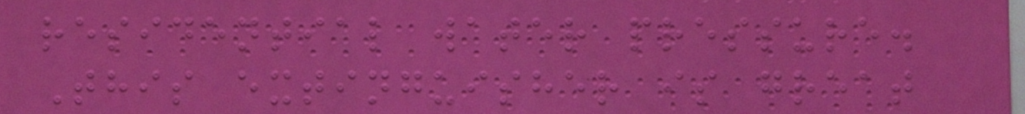residential water pressure.
This extinguisher is great
